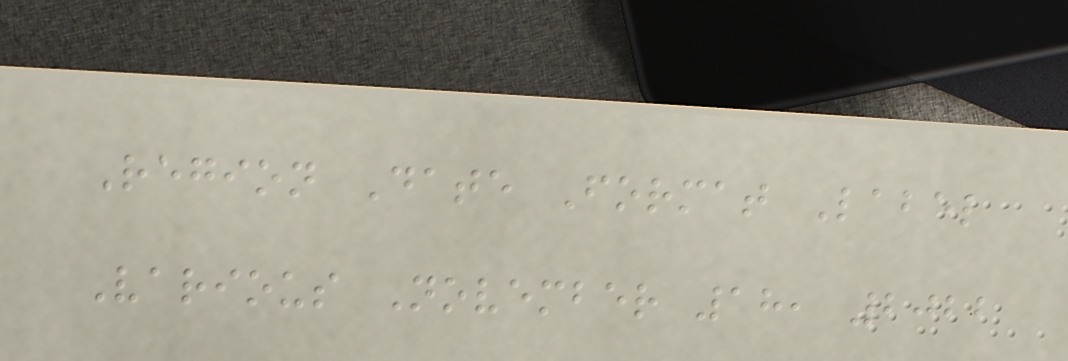Region Date Format Label
Various November 18, 2022
